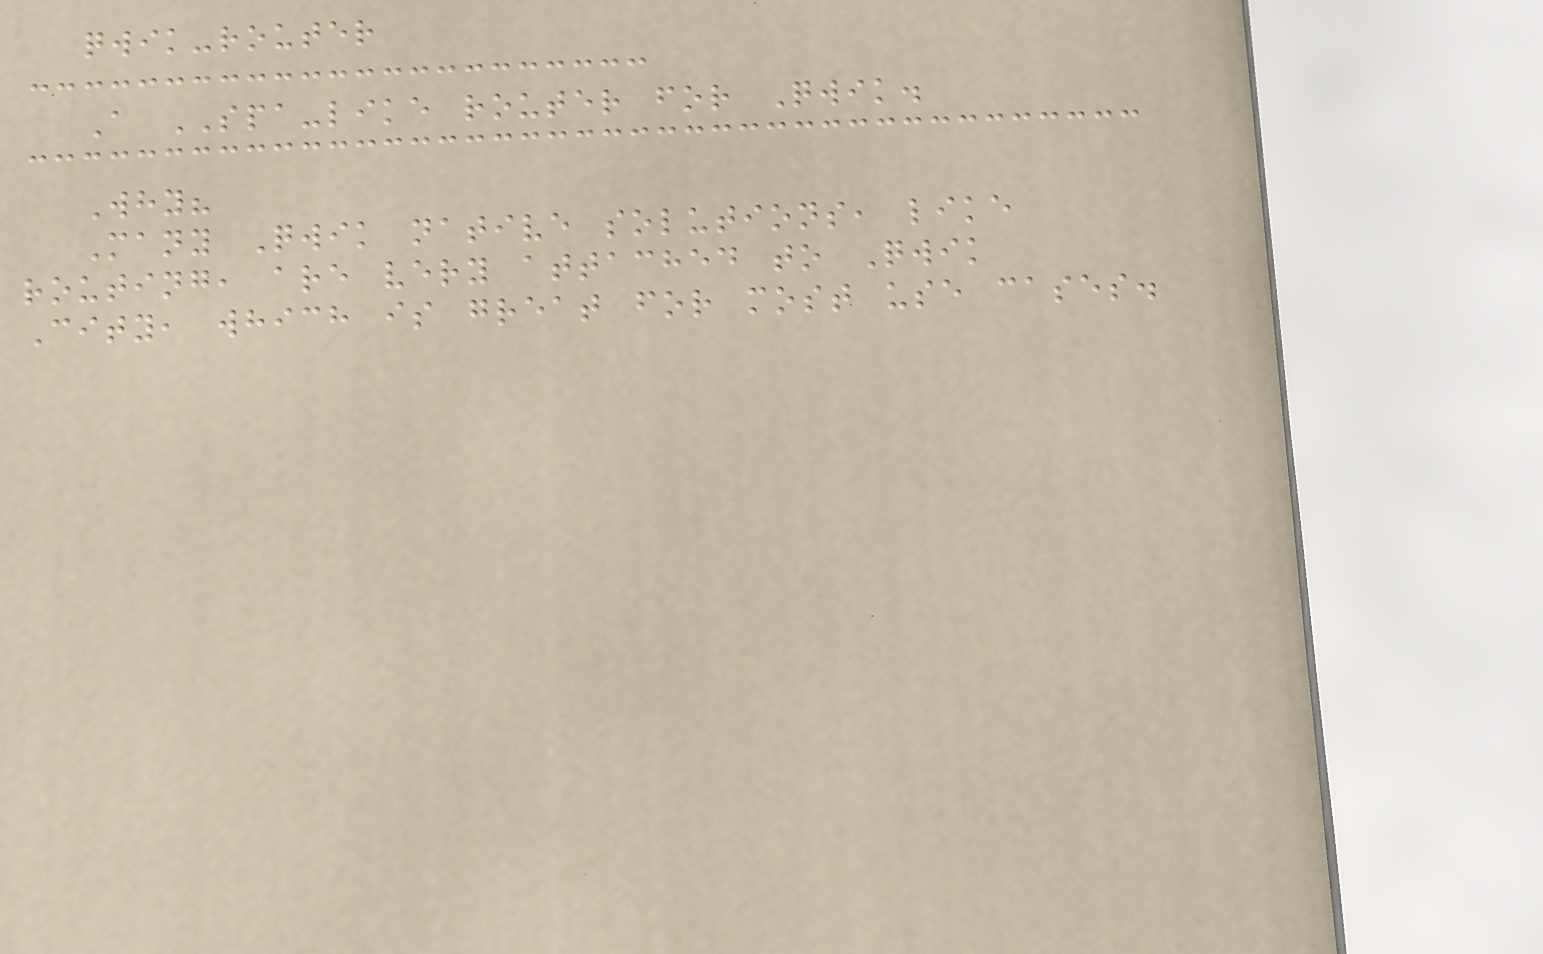qwik-router
A SPA-like router for Qwik.
Why?
Many Qwik native solutions, like
routing, are very attached to Qwik
City, which is great for most use cases.
